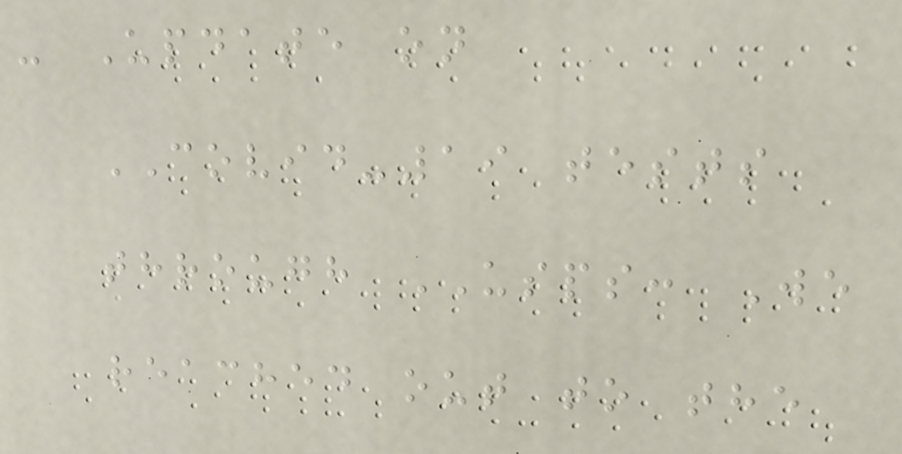- Update on
COVID-19 tests
through USPS: We
reached out to the
